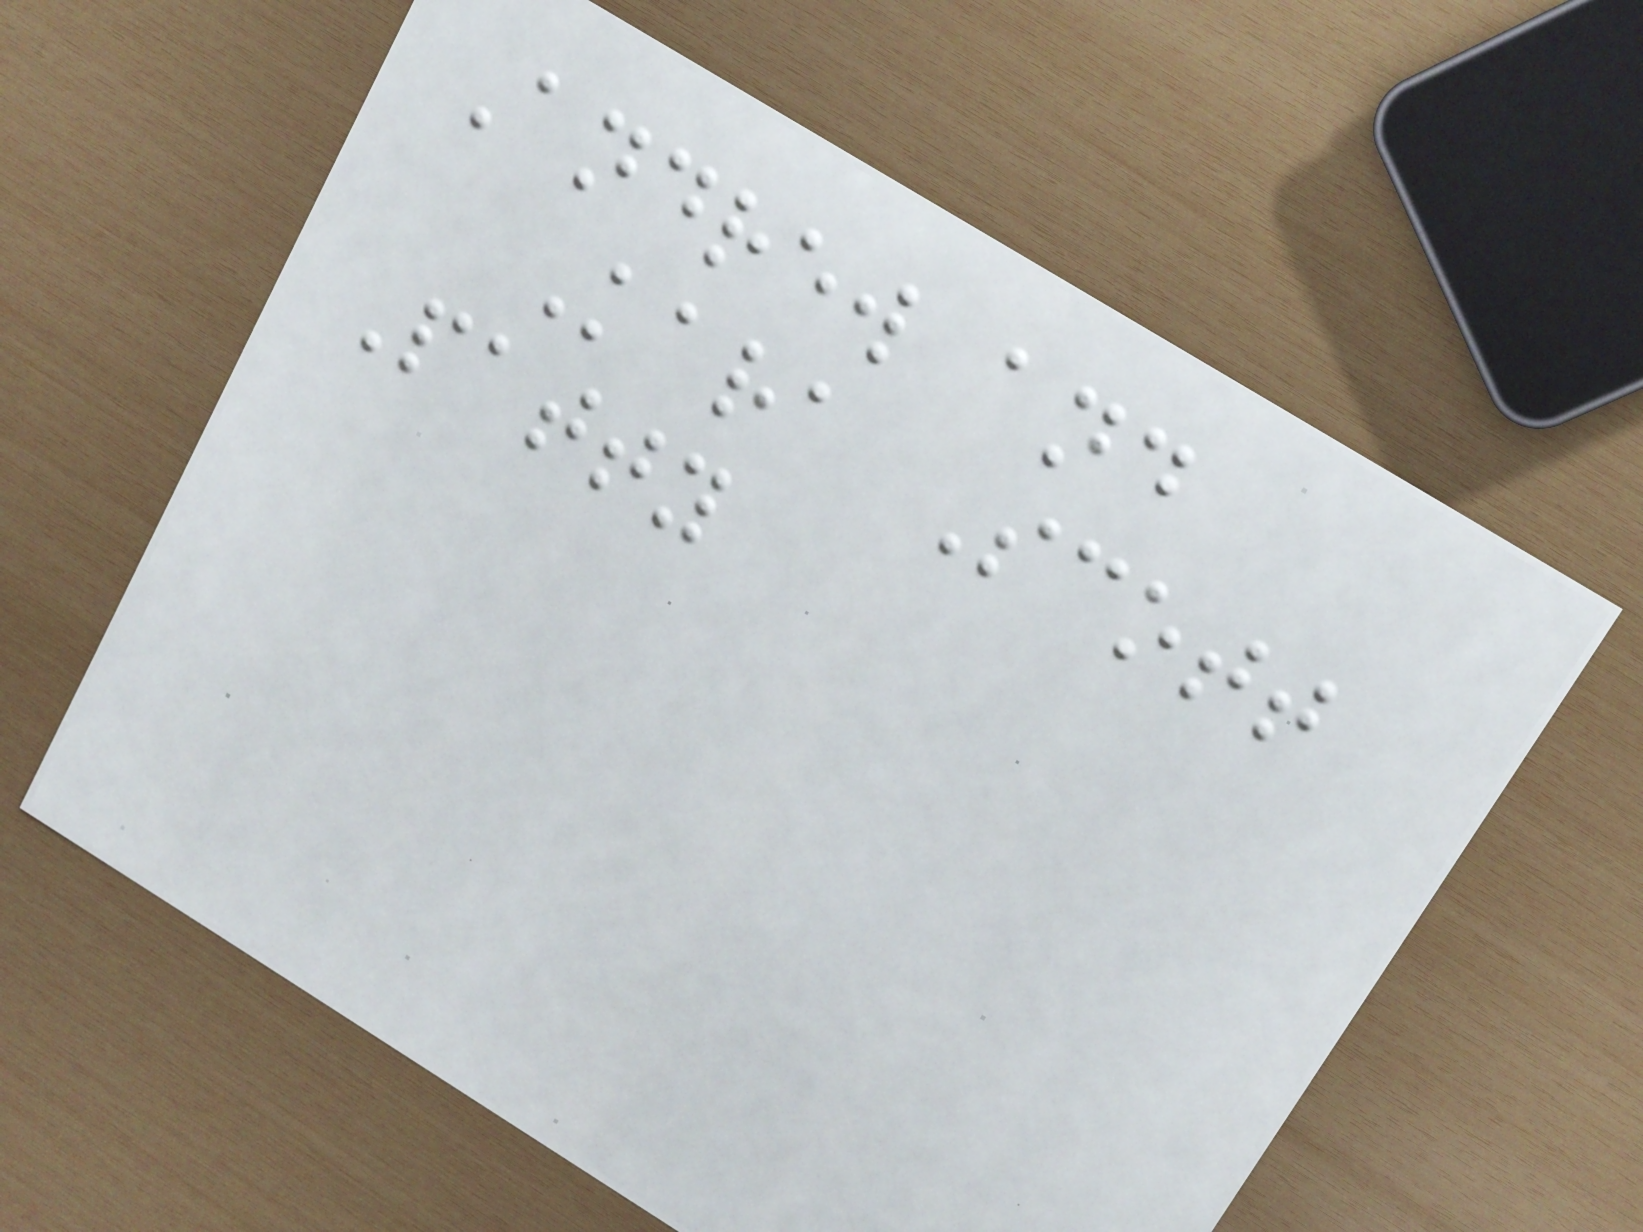Andrew and
Kara Scott
Patty
